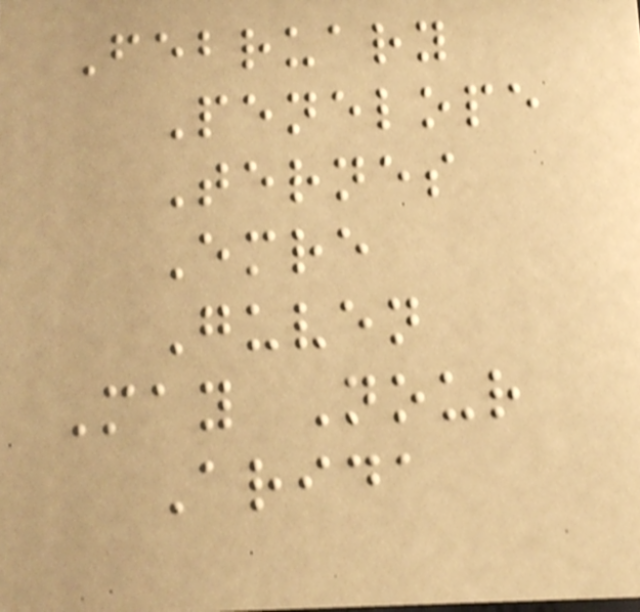February
Penelope
Ternes
Emre
Guven
May Nour
Arida
